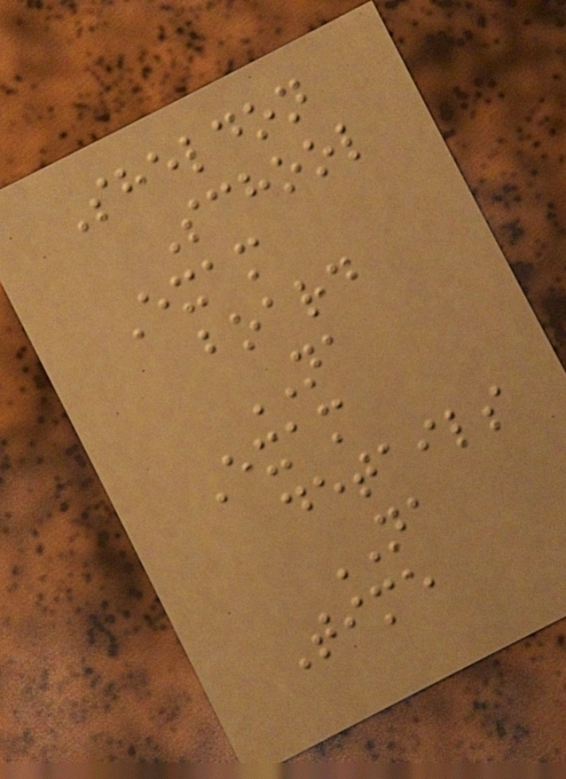Sheldon
School
Exam
board
NA
Exam
details
NA
Time
